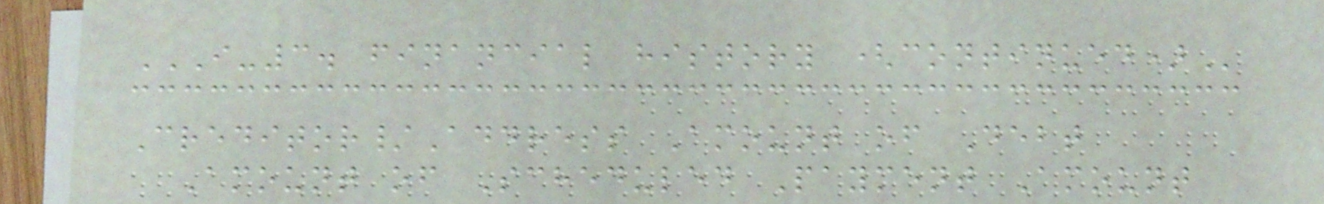I-3. FINANCIAL HISTORY (CONTINUED)
Creditor/Address Amount of Debt
Amount of Scheduled Payment Amount
